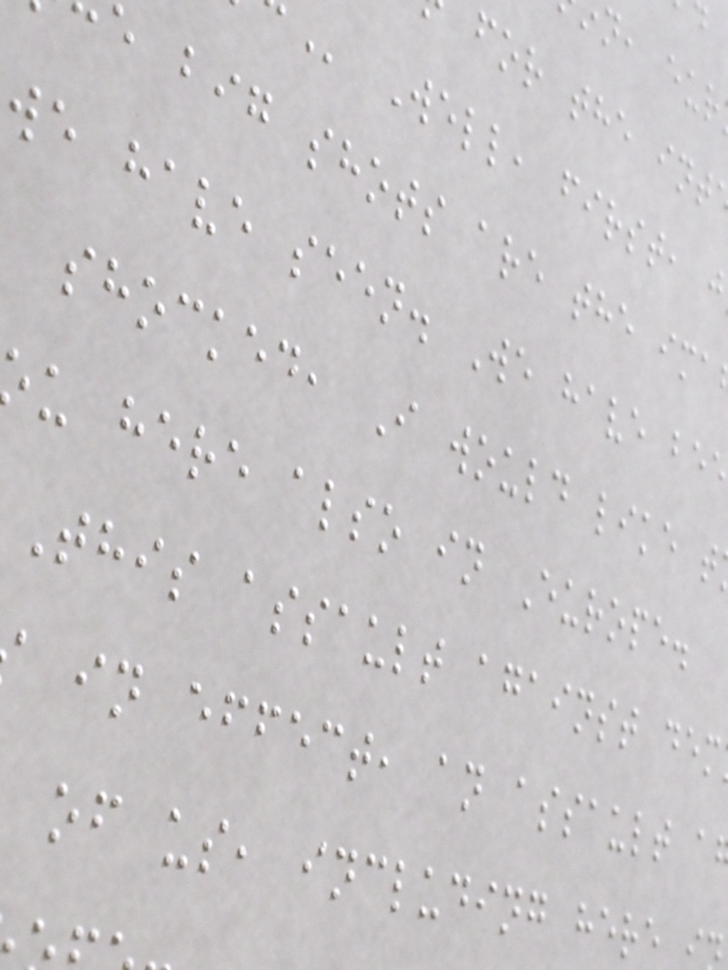Well, first, j
e big shots are the ima
we have seen. We have bee
shocked, I would like t
u here also in Europe.
This assault against dem
in effect, an assault a
of us, including here
